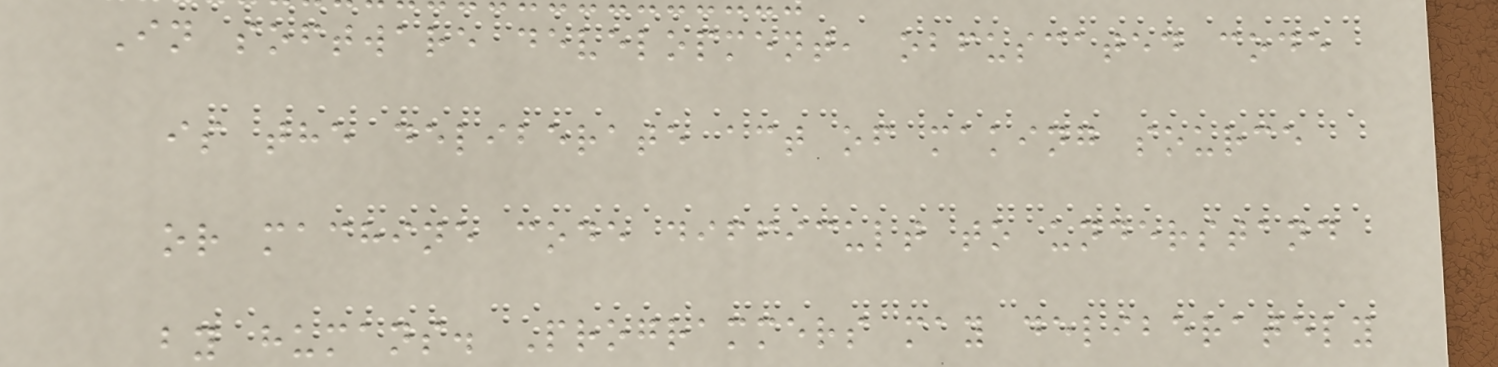In software development, obfuscated code
is the deliberate act of making source
or machine code difficult to understand
by humans. Programmers may deliberately
